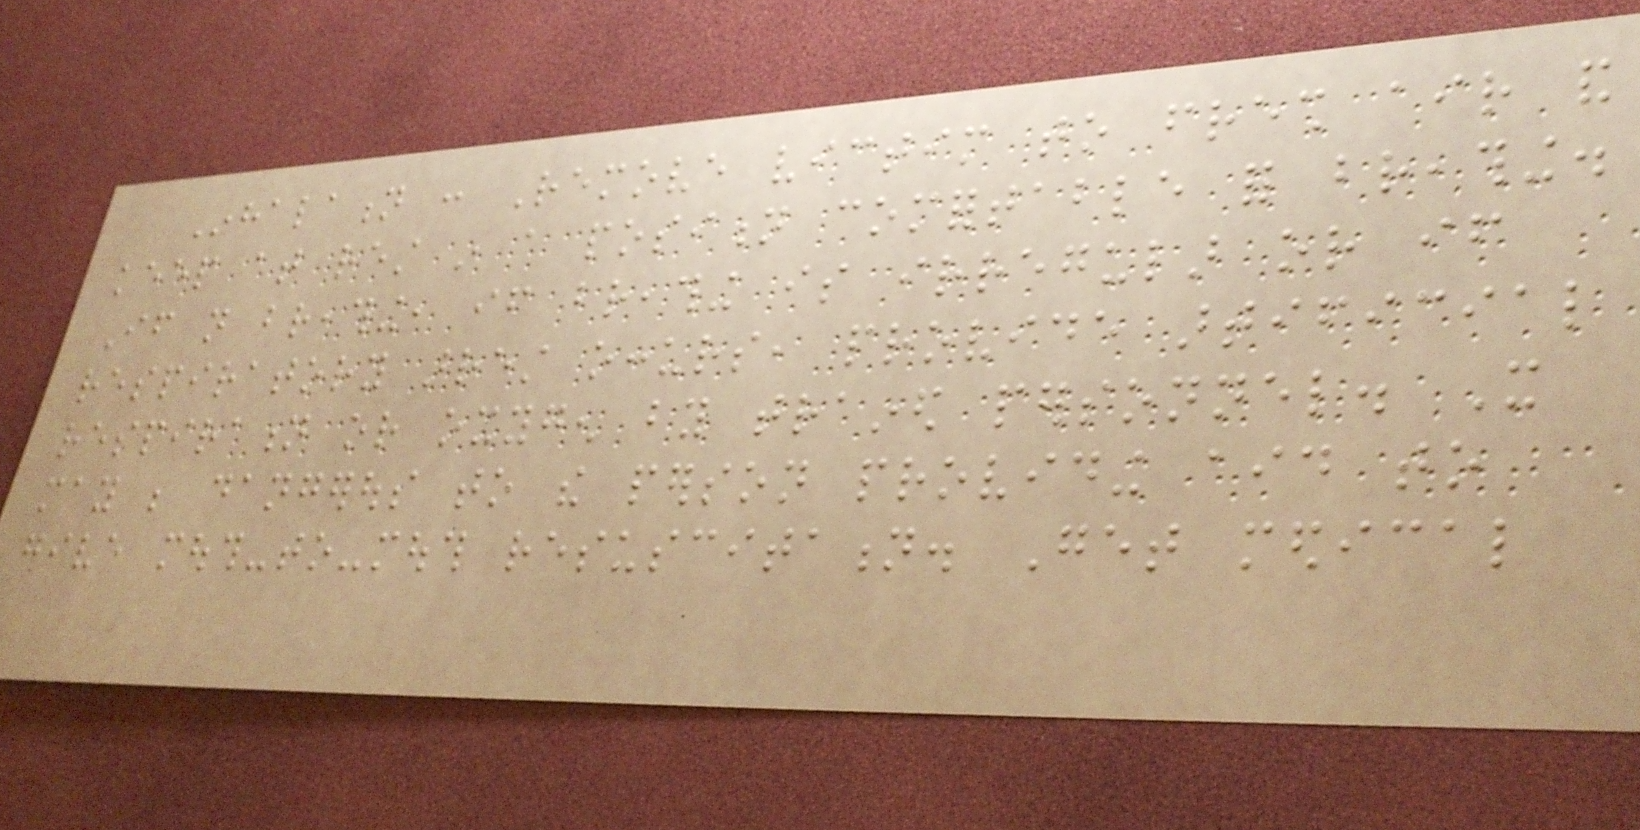Inhalation : Remove victim to fresh air and
keep at rest in a position comfortable for breathing.
If not breathing, if breathing is irregular or if
respiratory arrest occurs, provide artificial
respiration or oxygen by trained personnel. It
may be dangerous to the person providing aid to
give mouth-to-mouth resuscitation. Get medical
